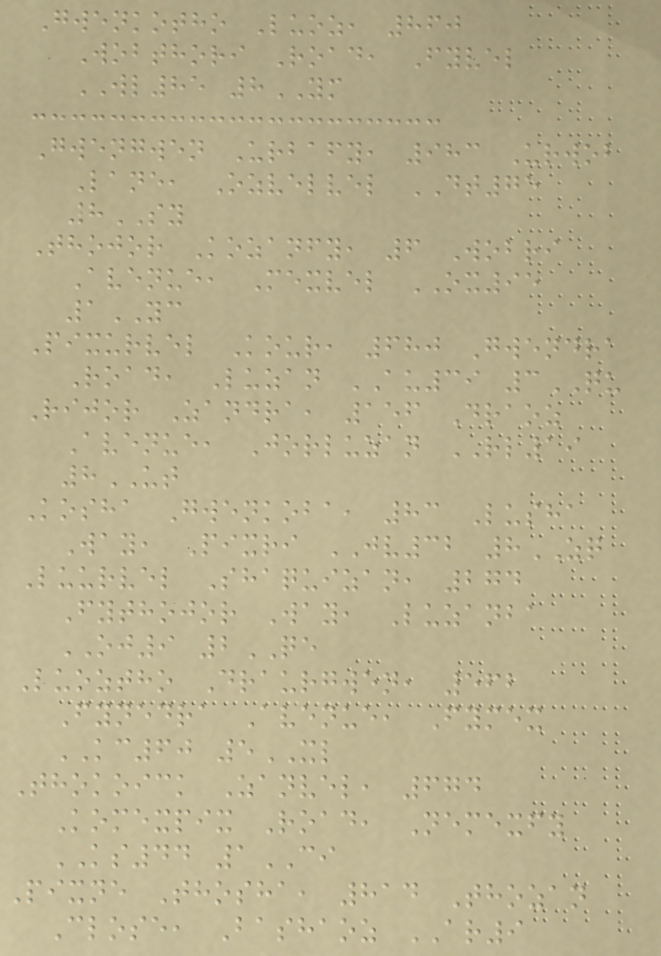Gwenkotho Luoz, 860
Wobthori Road, Fyvel
WL85 8YM
Gwengwen Urbafy, 983 Urwob
Lane, Ozvelvel DT75
8SY
Thojor Kozanfy, 6 Wobri
Avenue, Mexvel OX95
1YC
Pixurvel Kour, 680 Gwendra
Road, Luzan AU39 3QU
Rijor Zandra, 156 Draoz
Avenue, Jorluzan RL19
8UT
Kosha Gwenkoba, 83 Lusha
Way, Pixri JV32 8ZQ
Luurvel Shaquizan, 274
Fythojor Way, Luzanba
OJ9 2QE
Luoztho Draurgwen, 562
Fynedra Avenue, Fymex
KC60 5XL
Thokoick Zanvel, 674
Komexpix Road, Nemexfy
KS44 1CI
Pixne Thosha, 814 Thozan
Close, Bashaoz AR9
